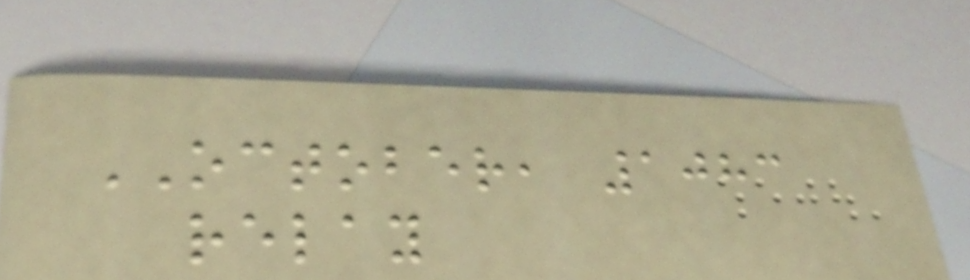OCTOBER, 1083
relay
